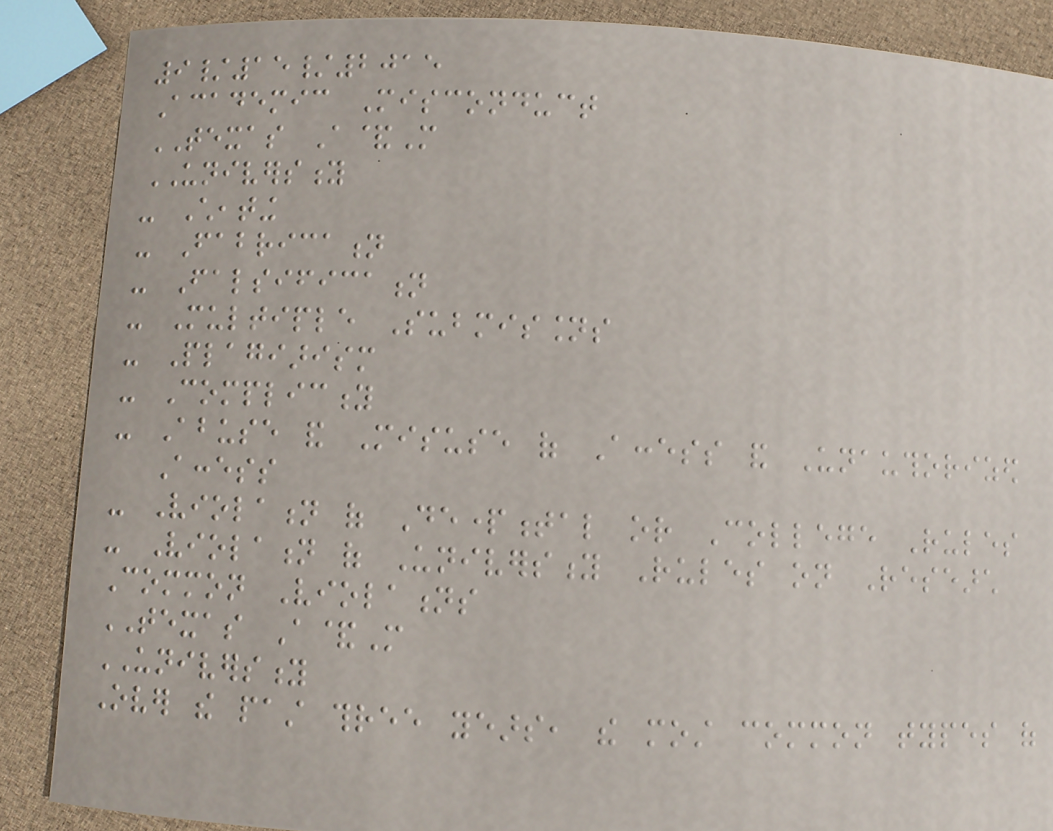9/15/2015
Academic Misconduct
TEXAS A&M
UNIVERSITY
- Cheating
- Fabrication
- Falsification
- Multiple Submissions
- Plagiarism
- Complicity
- Abuse and Misuse of Access and Unauthorized
Access
- Violation of Departmental or College Rules
- Violation of University Rules on Research
Common Violations
TEXAS A&M
UNIVERSITY
Over the past three years, the most common types of
